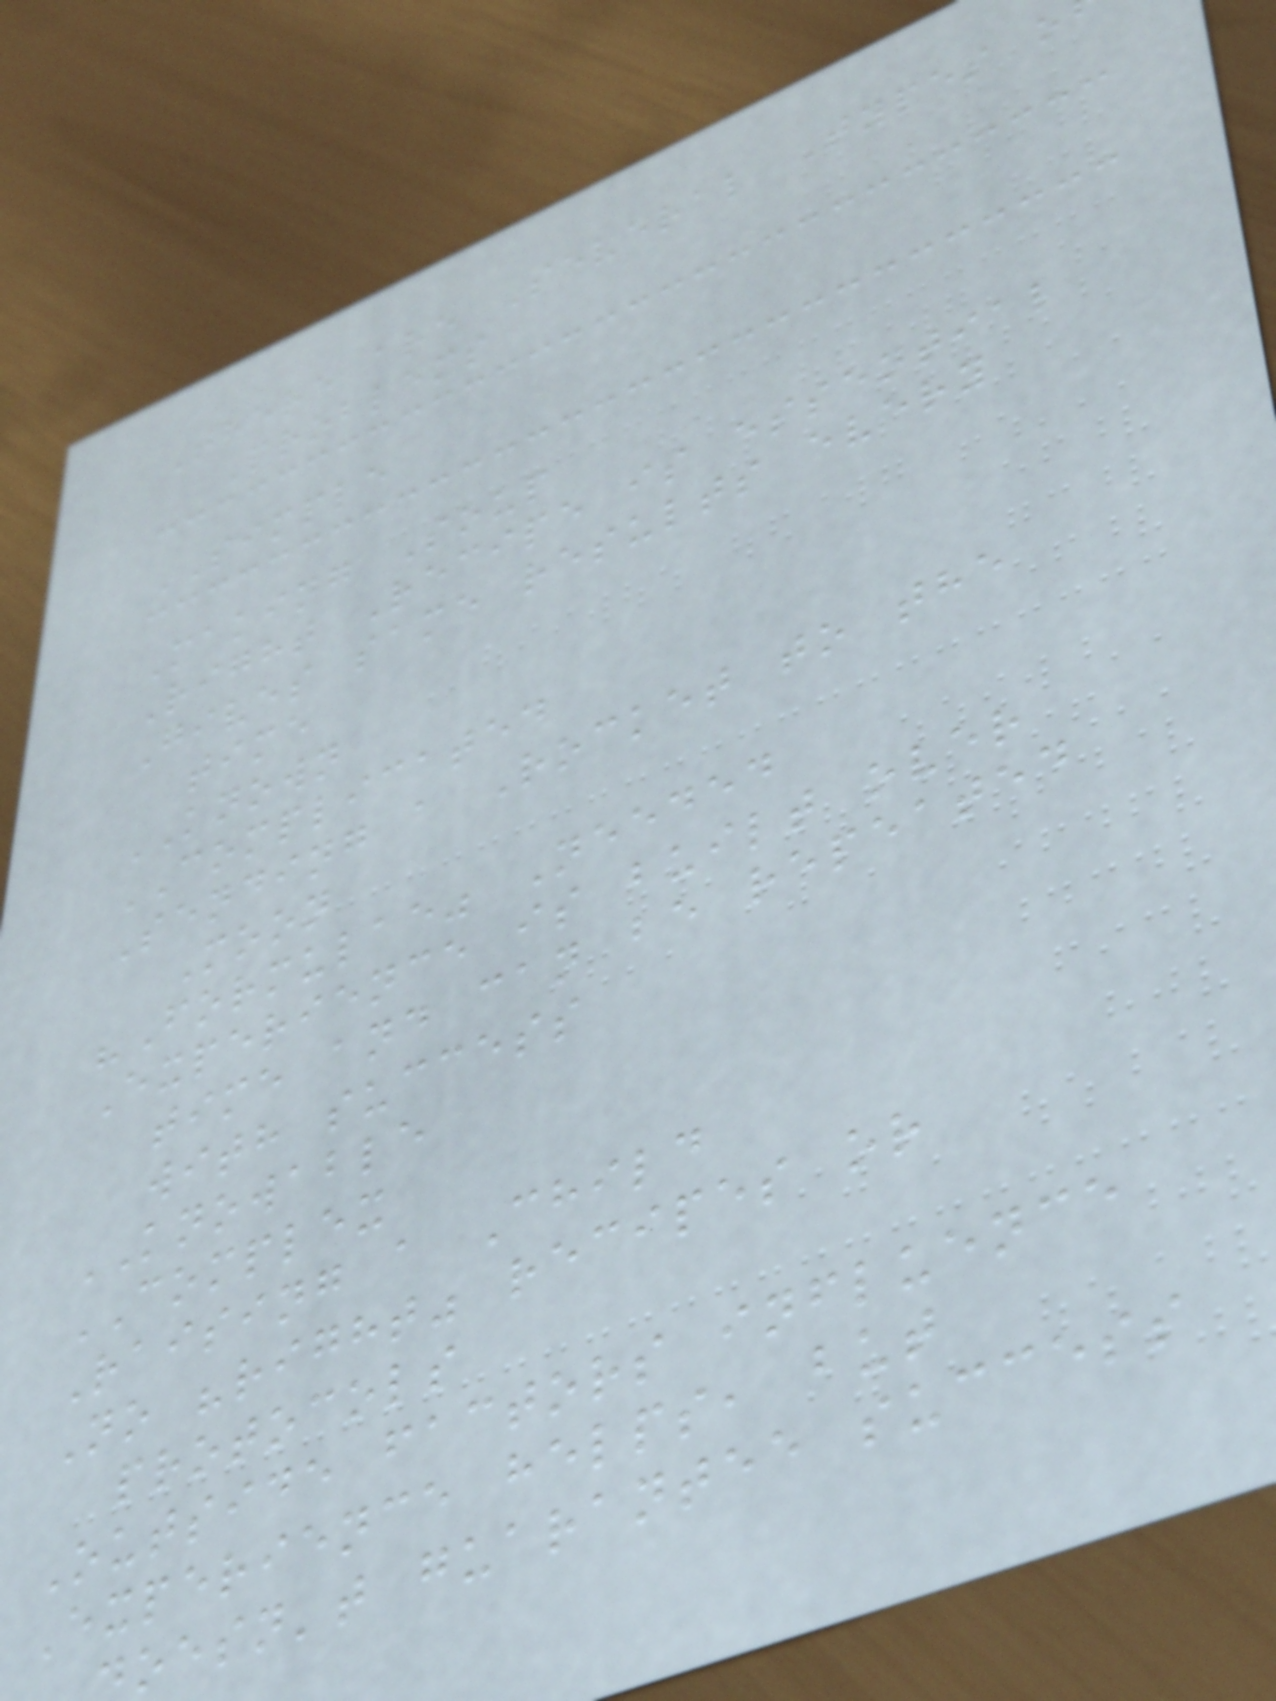There are Several Types o
Problems
SIMPLE
Making Soup
Right Recipe is essential
Gives same results every
time
KNOWN
COMPLICATED
Sending a Rocket to the
Moon
"Formulae" Needed
Experience is built over
time and can be repeated
with success
KNOWABLE
COMPLEX
Raising a Child
No "right" recipes or
protocols
Outside factors influence
Experience helps, but
oesn't guarantee success
